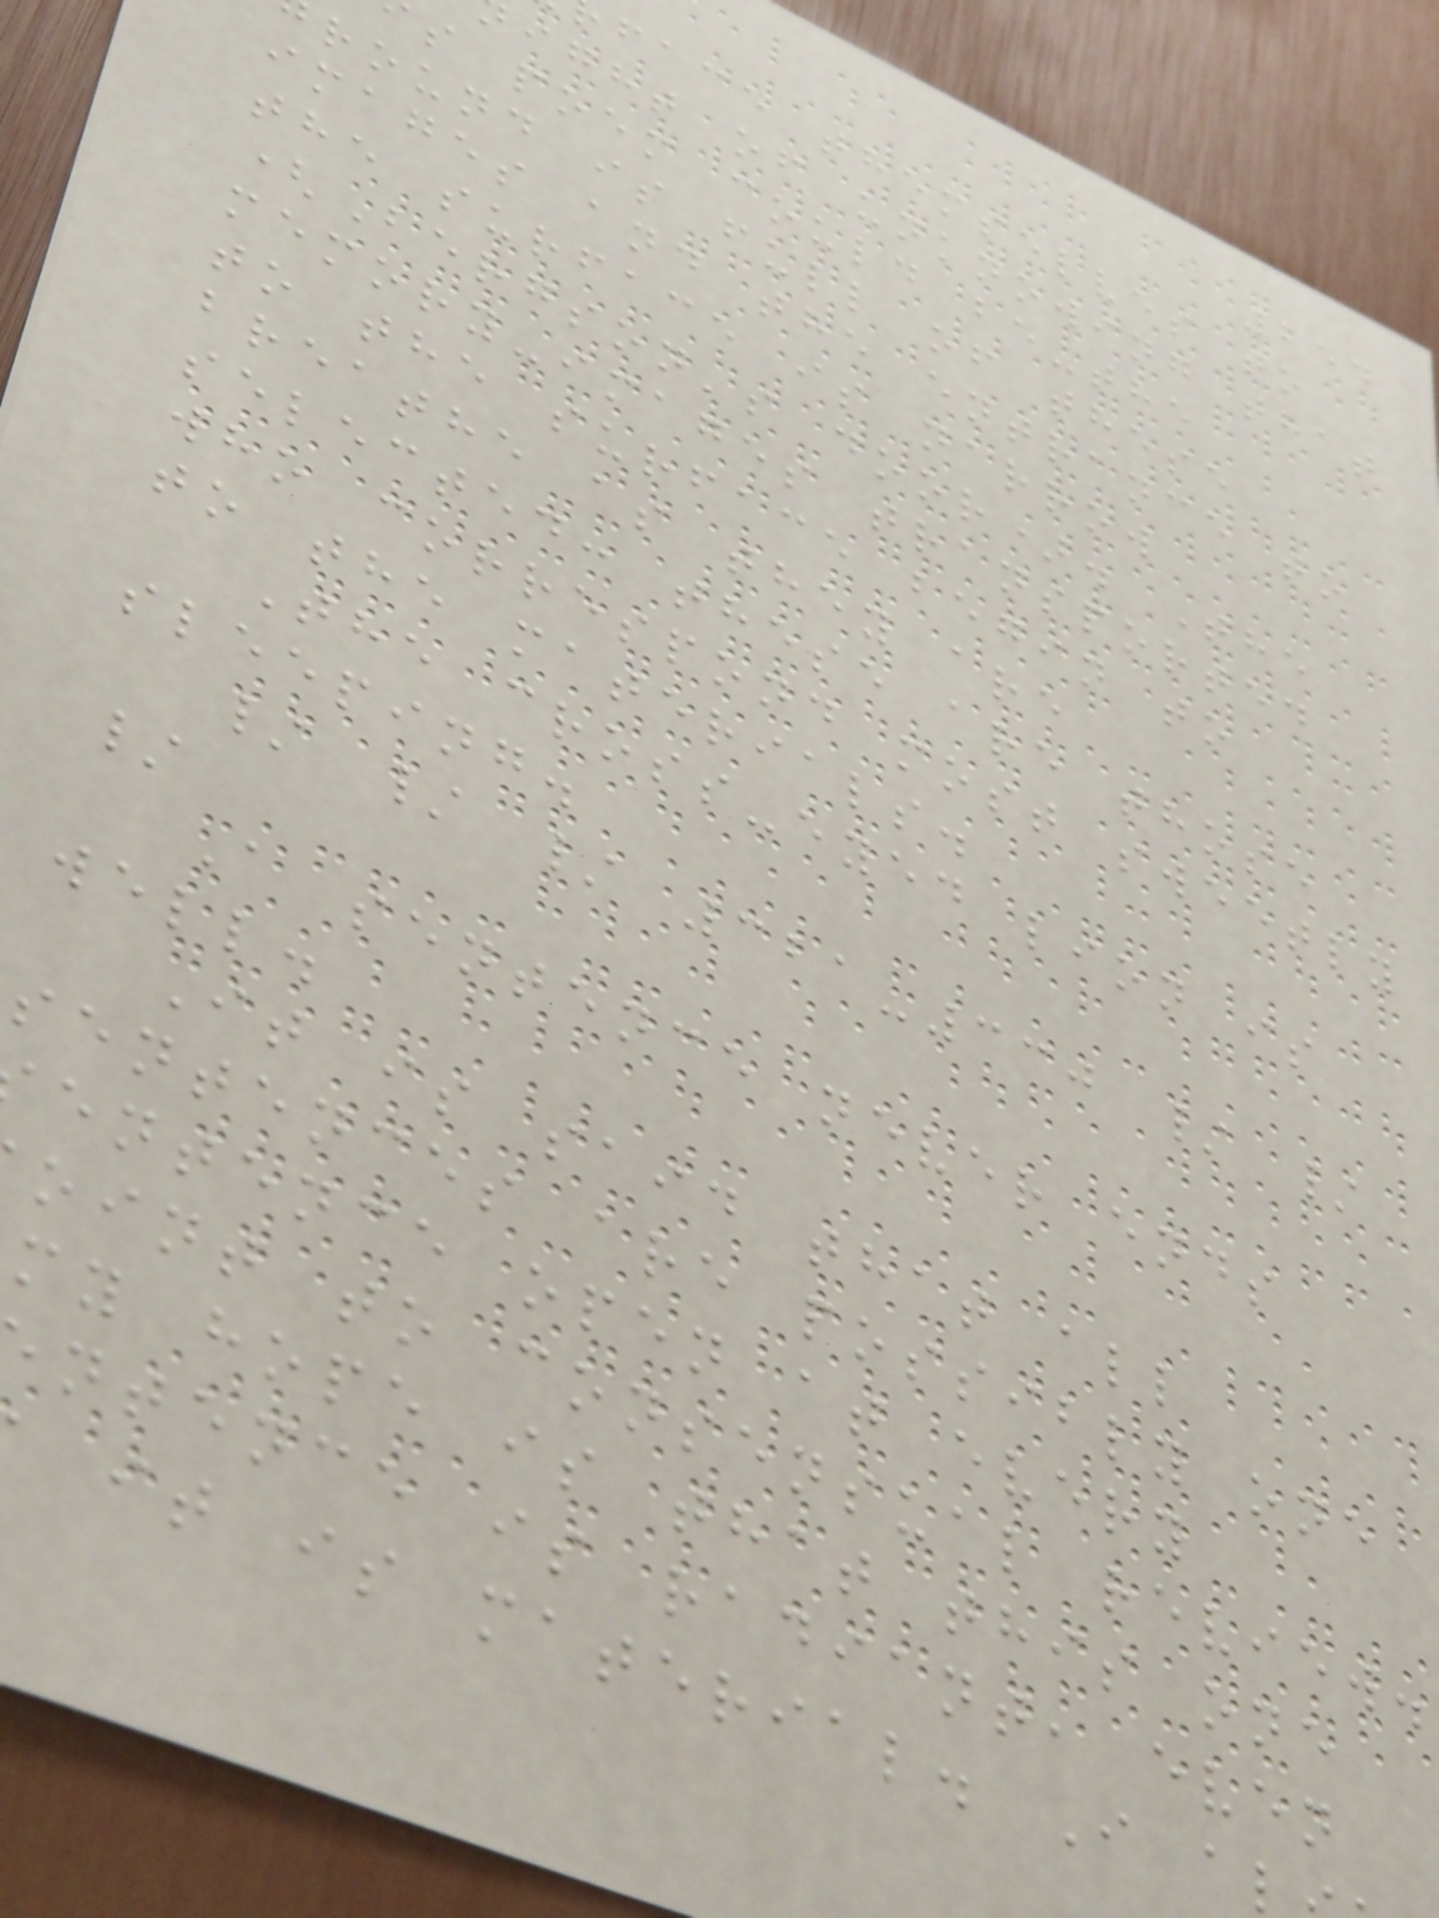254
face themselves to
ight of unknowing that
s poem could be-the
round is full of these
images and the entrance to
the surface is narrow
(Bergson's door). The
memory-images transported
to the surface begin to
breathe as they are
selected: these are those
who correspond most sweetly
to the materials.
The cross-eyed lion is
sleeping.
/ / / 321-330 / /
/
A sentence never ends
well.
It is said that all
sentences are possibly one
entence open at every
oint to consensual review.
my hope is that this one
ntence is radiant, even
it is material. I a
